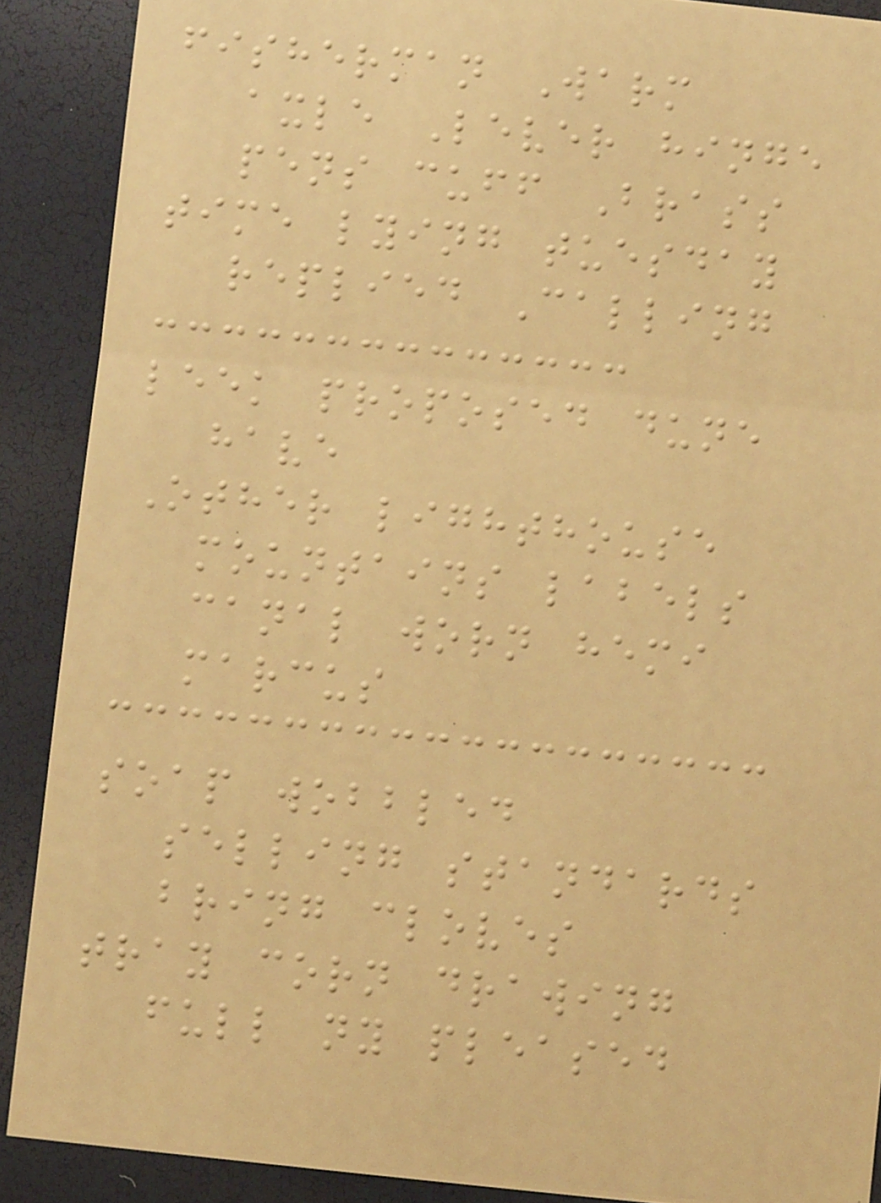fisherman Warm
axle Lever hinge
pens cuff Brass
time lying tuesday
replied Calling
leek proposed dune
have
Other lighthouse
mountains labels
canal worn hemi
marcus
soap wobbled
selling standards
bring cloves
tray corn drawing
full ny pleased
